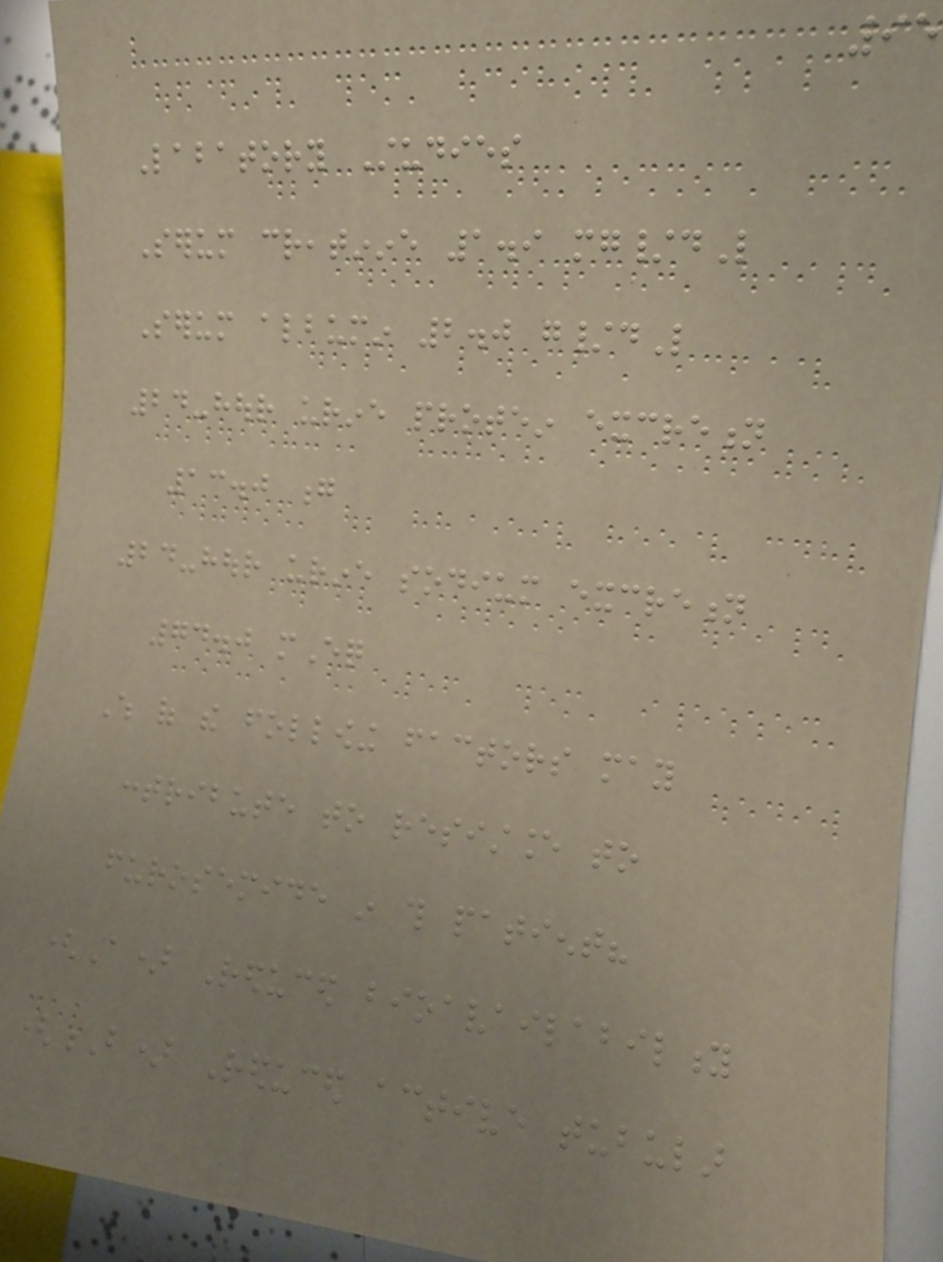95
Labatory Studies
Serum creatinine 1.9 mg/dL
Serum albumin 2.0 g/dL
24-hour urine protein excretion
13.0 g
24-hour urine sodium excretion
74.0 mEq
Which of the following factors may
contribute to resistance to
furosemide in this patient?
(A) Reduced bioavailability
(B) Reduced active tubular
